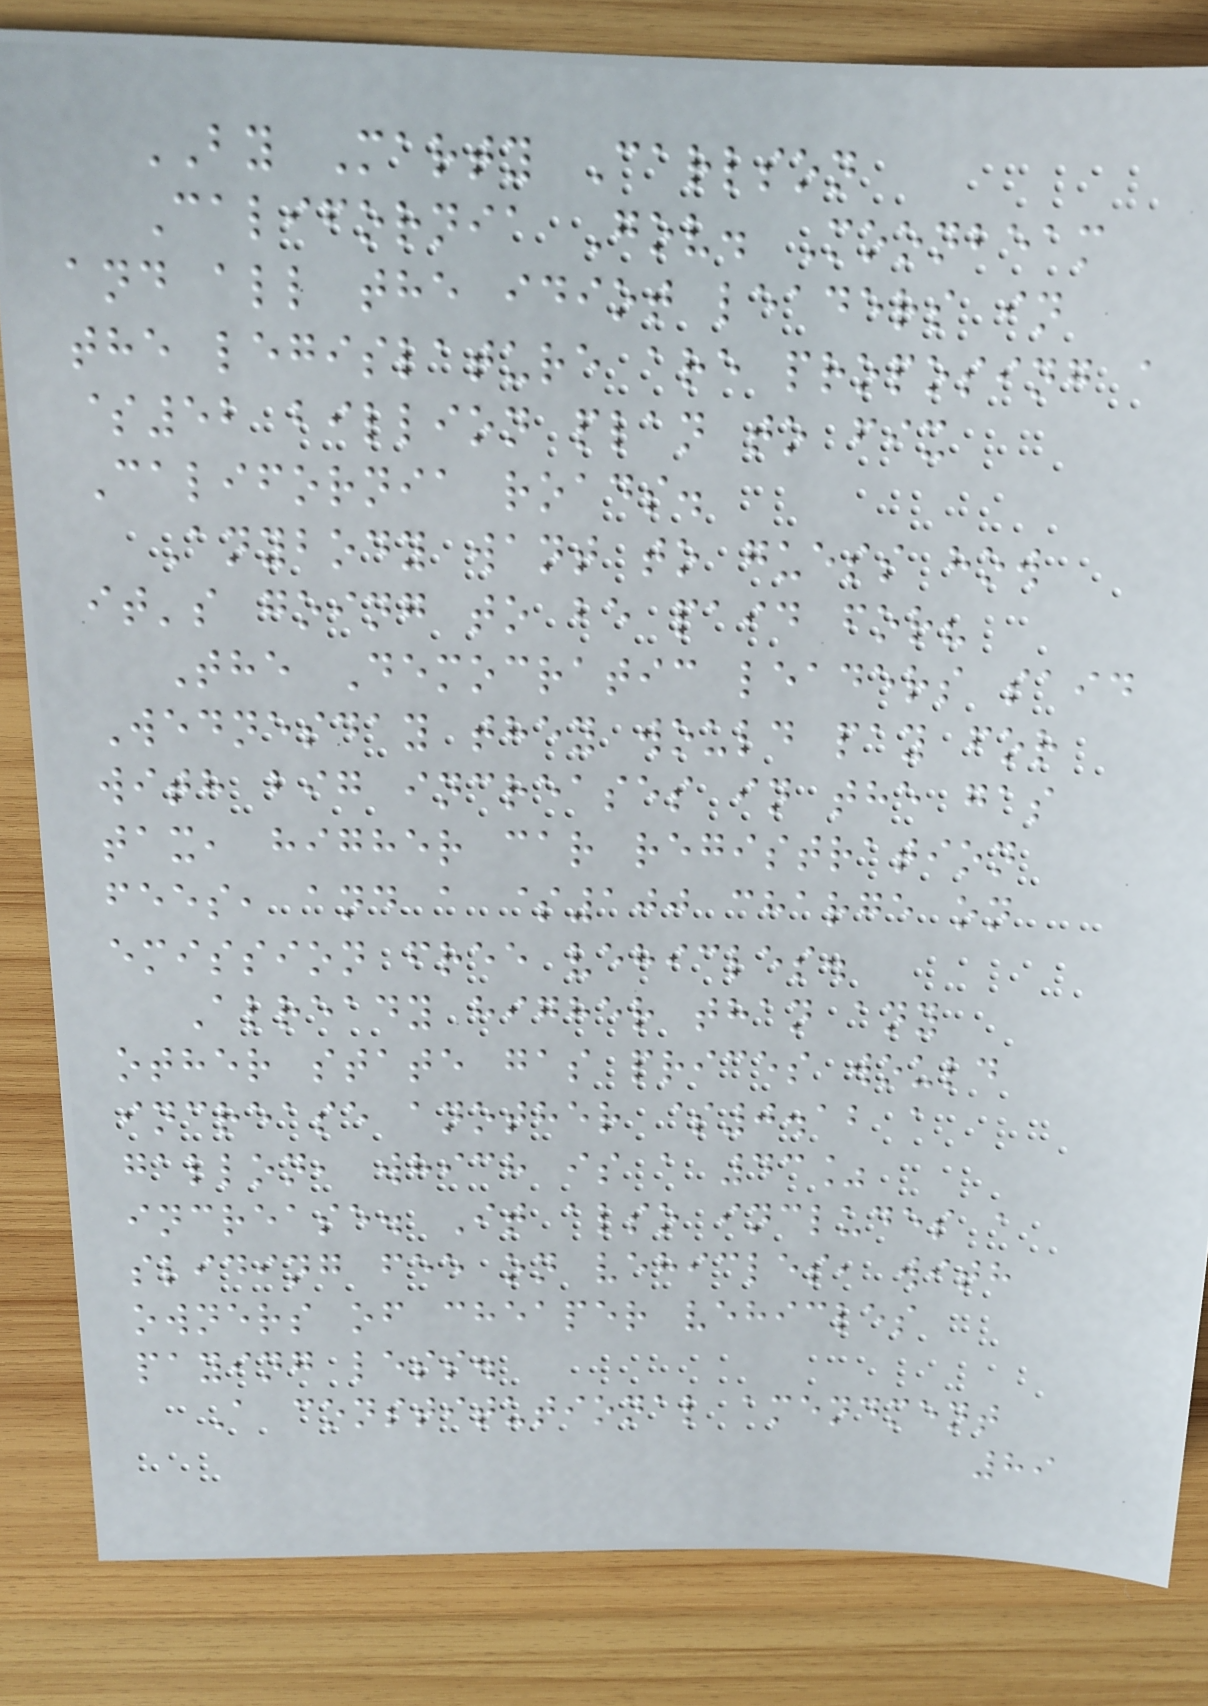BY Marty Carlson
California Gov. Moonbeam
and all the idiot leaders in
the legislature are proposing a
$52 billion plan to fix
California roads.
Anybody want to guess how
it's going to be paid for?
The Democratic leaders said
Wednesday they would pay for
with big increases in the gas
tax, higher car registration
fees, and a $100 charge on
emission free vehicles.
Already higher than any
other state gas prices would
increase another $0.12 a
gallon, which is a 43%
increase. It also includes a
sliding fee on vehicles, with
owners of cheaper vehicles
paying less.
A constitutional amendment
89
